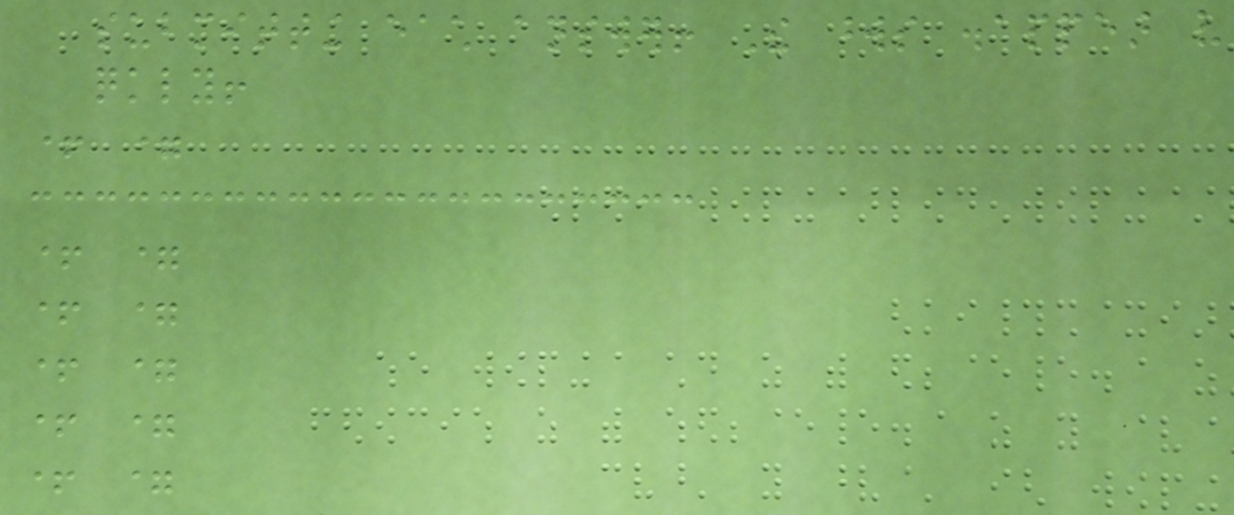submitting each answer! The words disappear very
quickly!
+ =
+ =
+ =
+ =
+ =
+ =
